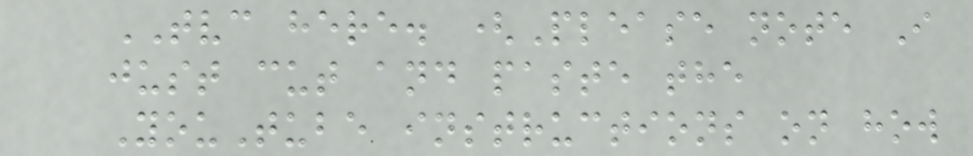TVC here. (Please note I
just cut and paste the
YouTube instructions on how
